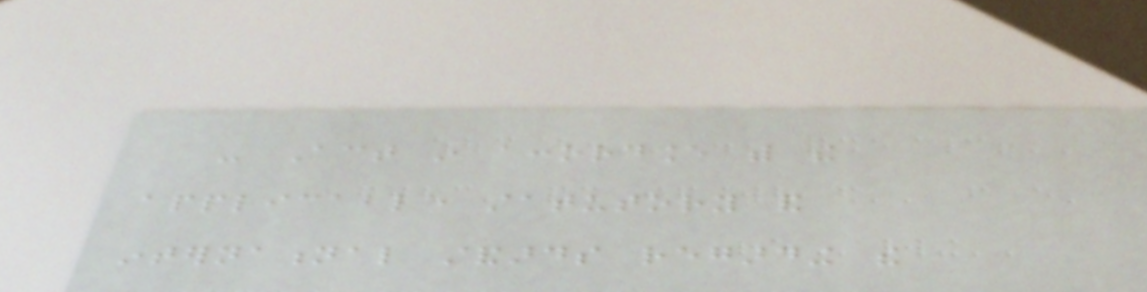- Act in accordance with the
applicable statutory and
international standards regarding the
